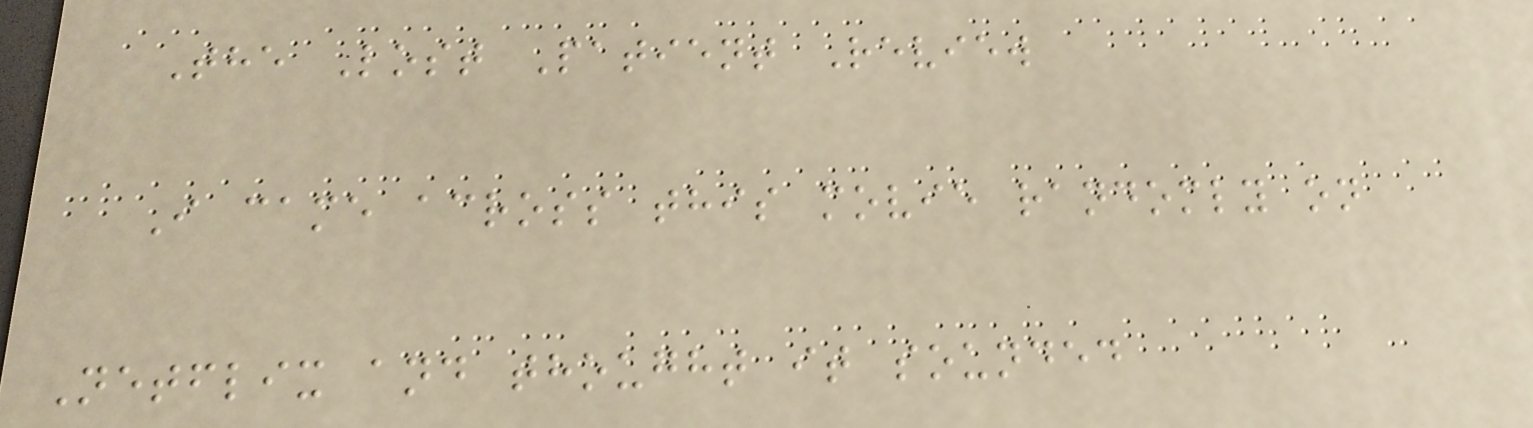The Lost Patient Review
I came across this movie randomly on
Netflix and thought it sounded
